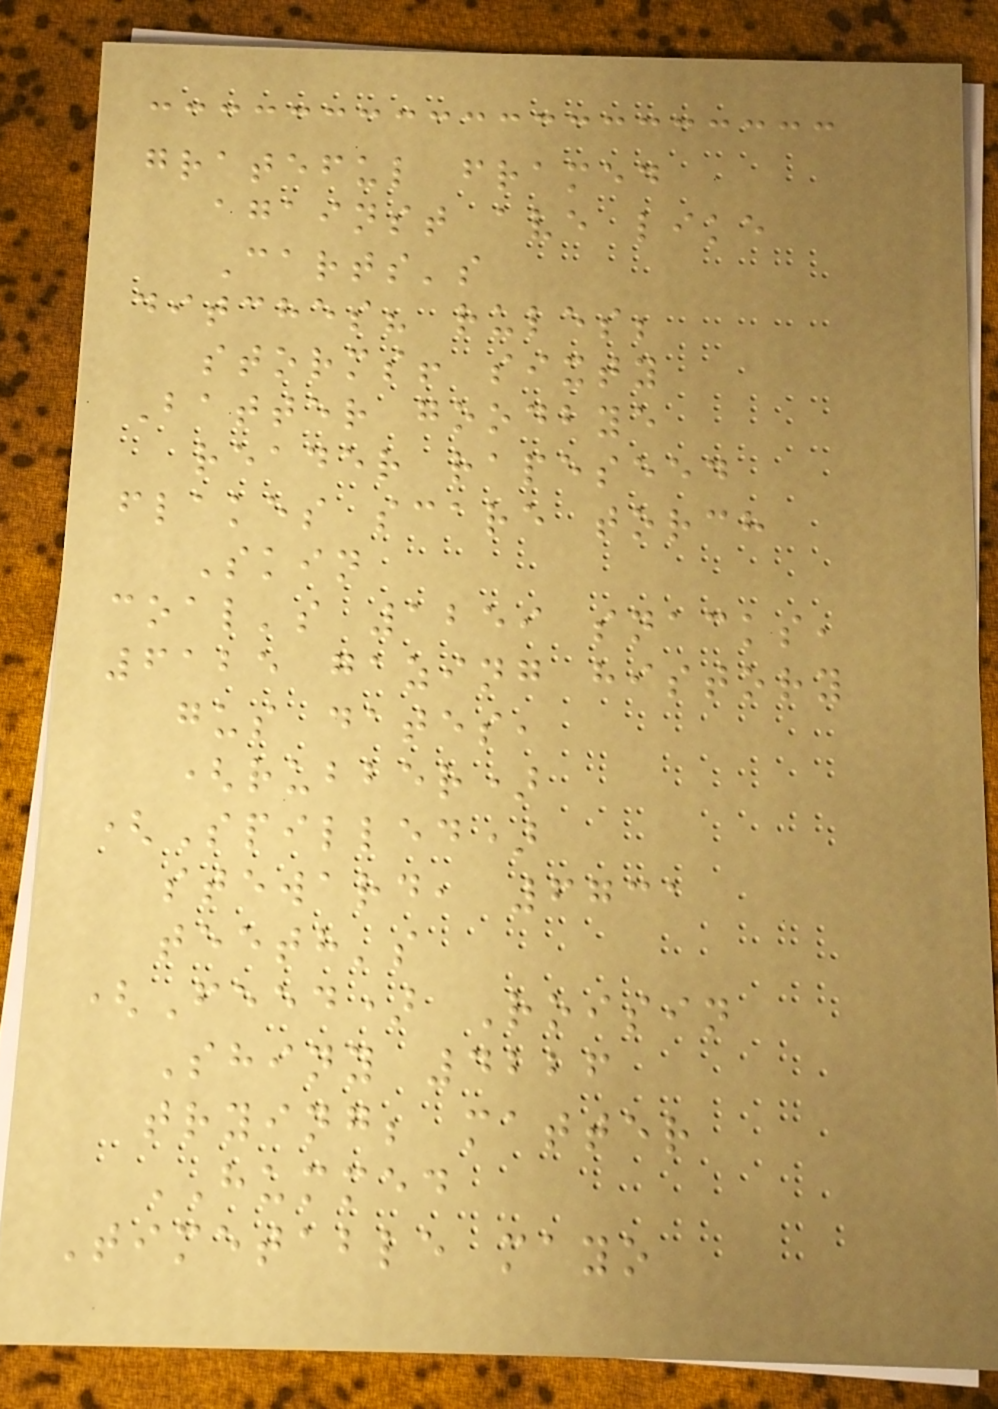grateful framed
against ave like
Carts's
ditches? rules;
storms! sixty
Batter goodbye
reader rapeseed
flakes scare torch
Skin
coal's 1259 snacks,
6125 gazing history
gus dates,
(rubber)
(Spilled)
steward, 6731
teeth's
(Feed) Roisin
Shiny 4226
trying; matter
HUMMED
Timetable mayo
